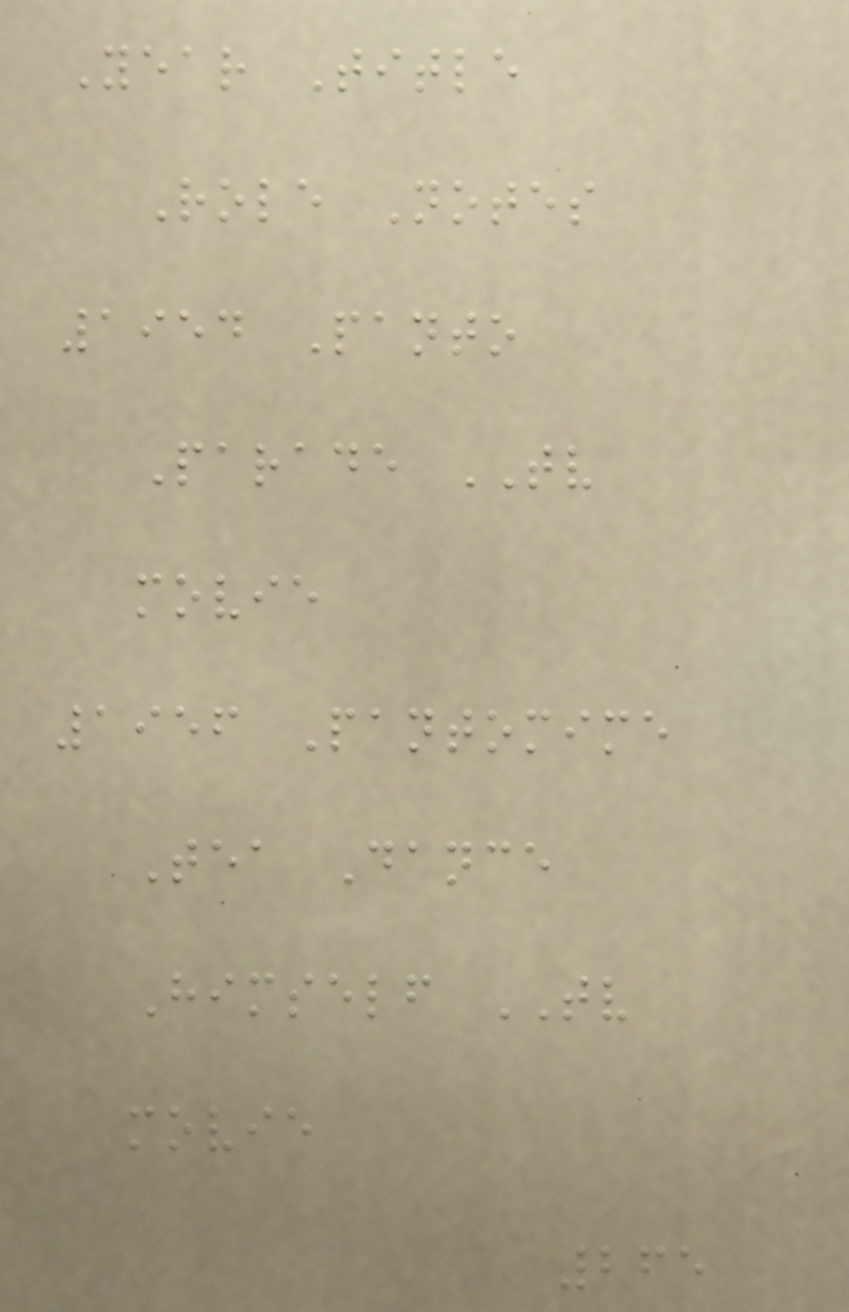Year Title
Role Notes
1954 Panto
Parade TV
movie
1956 Pantomime
Tea Dance
Himself TV
movie
265
